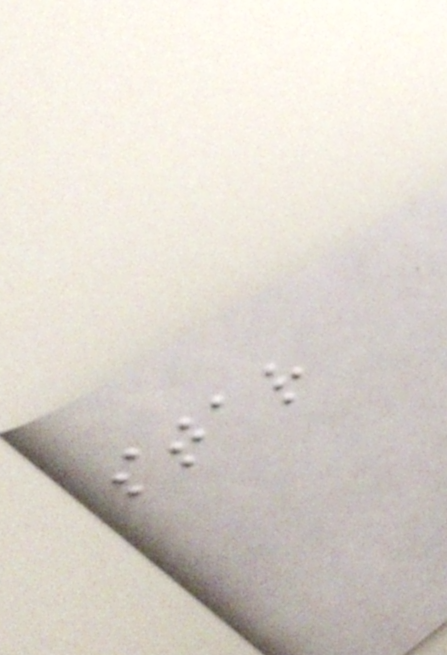star
